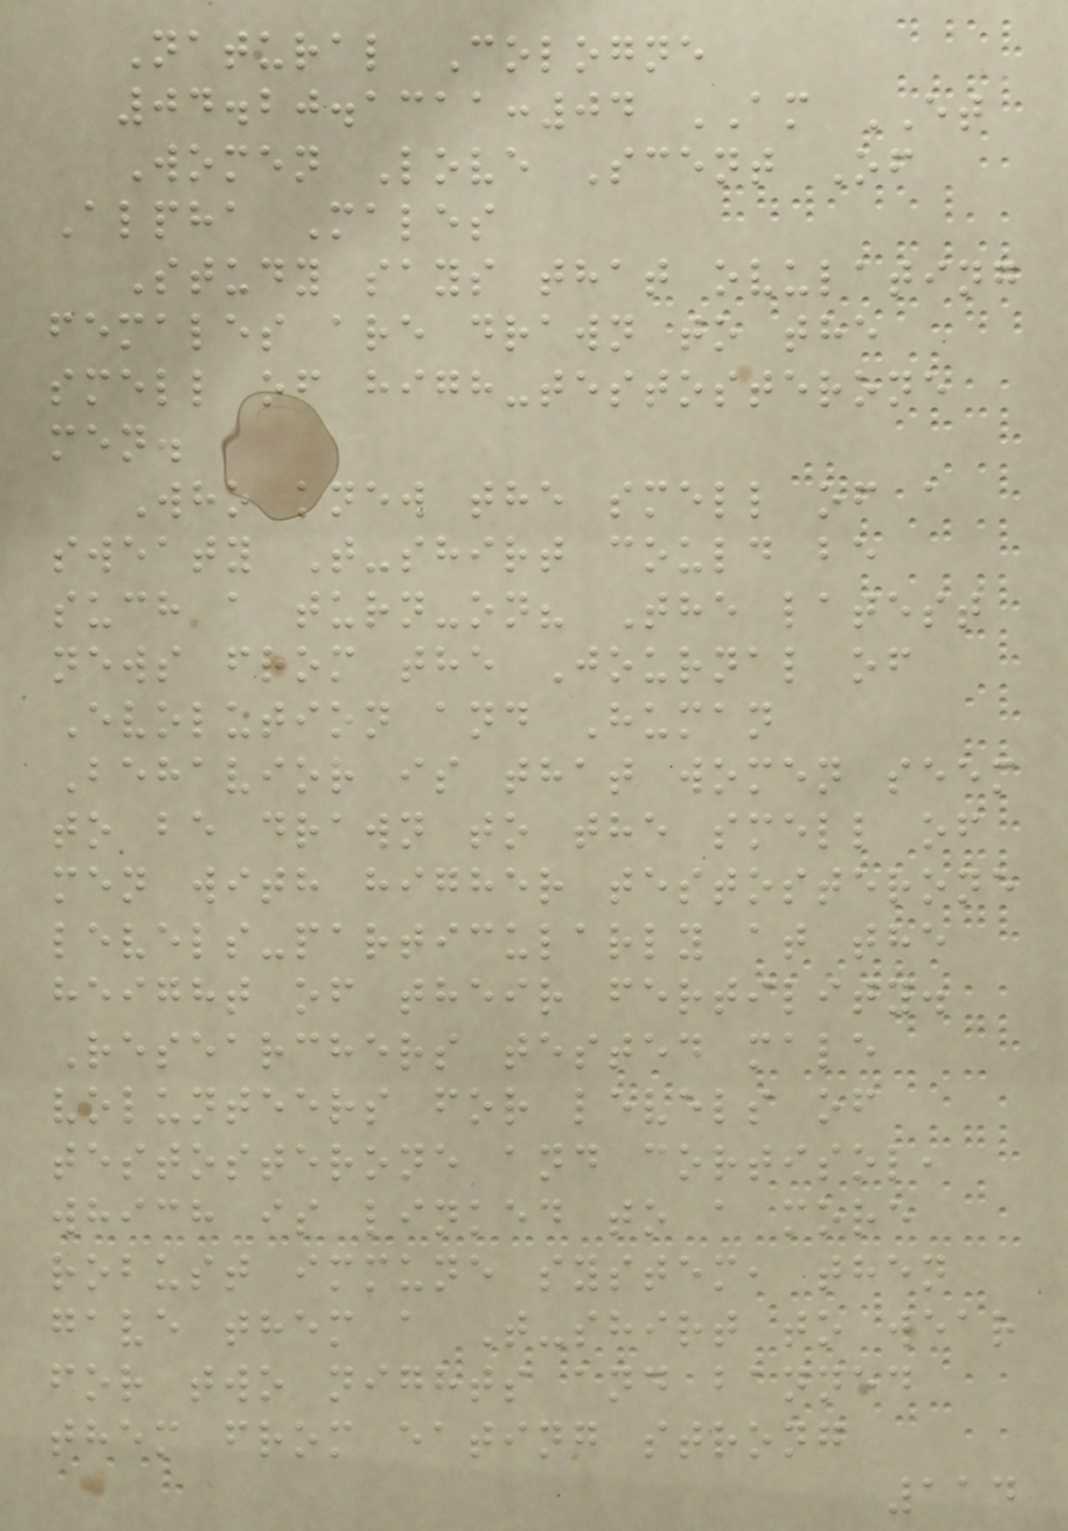Natural Cologne
04.20.1311:04 AM ET
Women Love Scent Of
Alpha Males
Study says that ovulating
females are drawn to the
smell of high-testosterone
men.
Who knew the smell of a
sweaty T-shirt could be
such a turn-on? The latest
news from the Journal of
Evolution and Human
Behavior is that women seem
to be drawn to the smell of
men with higher testosterone
levels-particularly at the
height of their fertility.
Researchers tested male
volunteers for levels of
testosterone and cortisol,
which is linked to a more
robust immune system, then
gave them a T-shirt to wear
for two nights and banned
them from eating strong
114
